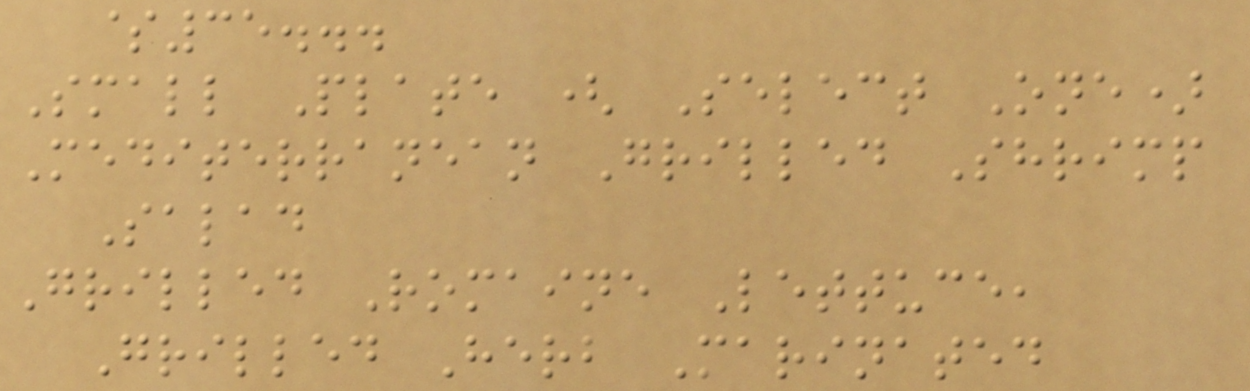$35...
Small Plate ( Select One)
Mediterranean Grilled Shrimp
Salad
Grilled Romaine Lettuce,
Grilled Herb Marinated
